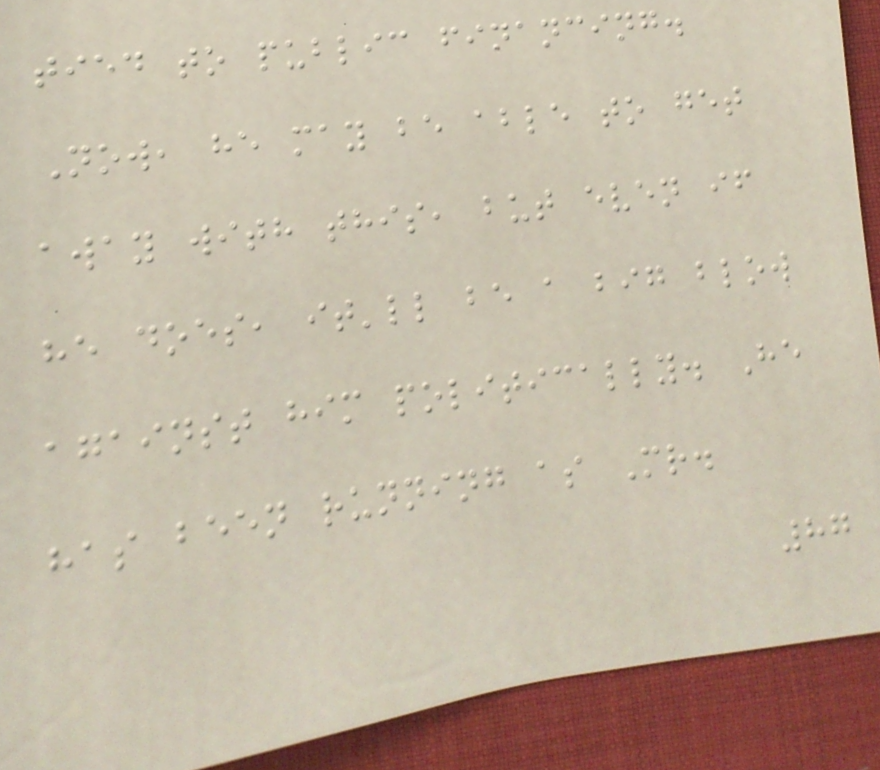tied to public financing.
Now, he may be able to get
away with this, but even if
he does, it'll be a big blow
against him politically. He
has been running as Mr.
87
